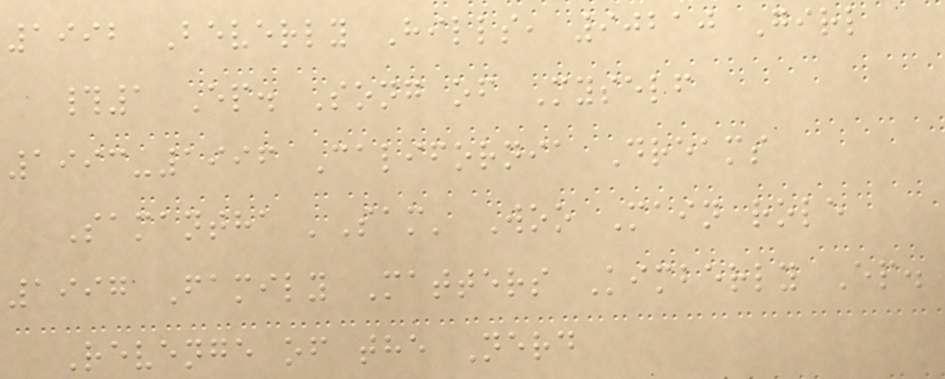1992 Beverly Hills, 90210 Girl
#1 Ep. Song of Myself
1993-1996 California Dreams
Samantha 'Sam' Woo Main role
1997 Family Matters Kimberly Ep.
Revenge of the Nerd
